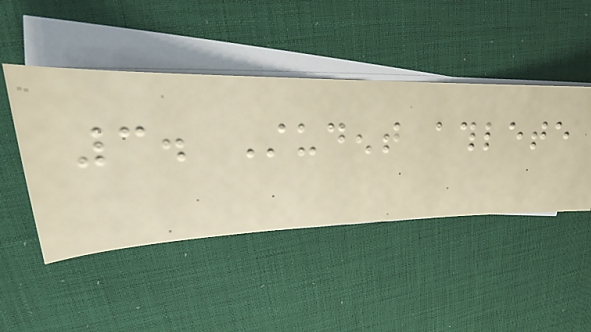3. Student athlete
